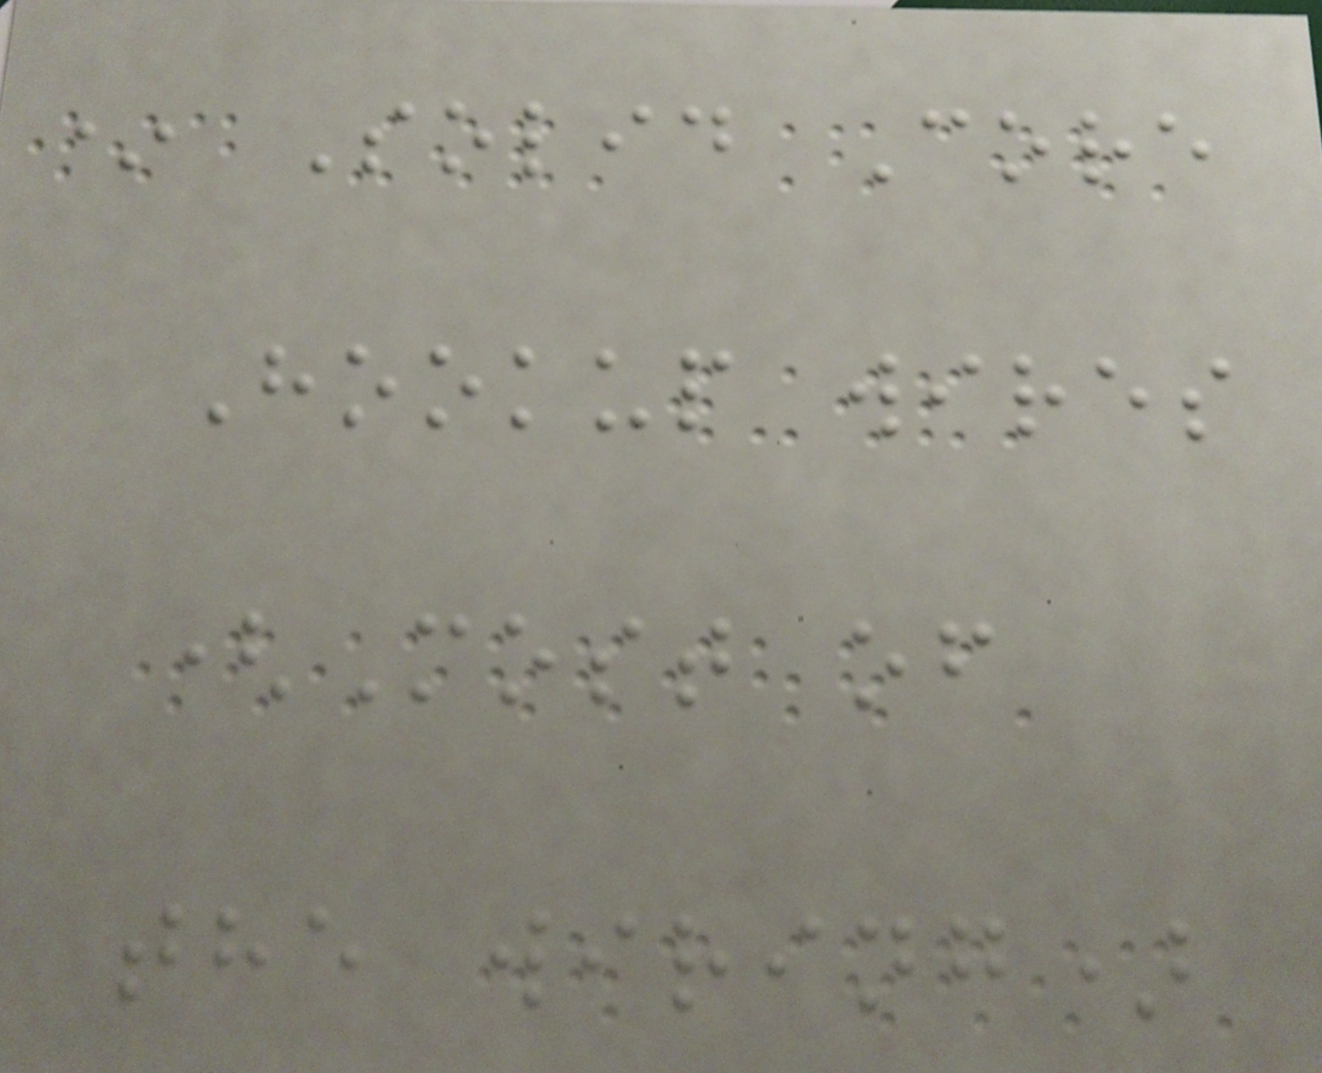* Solid Core
Hookup wires
(Most of
the wiring)
